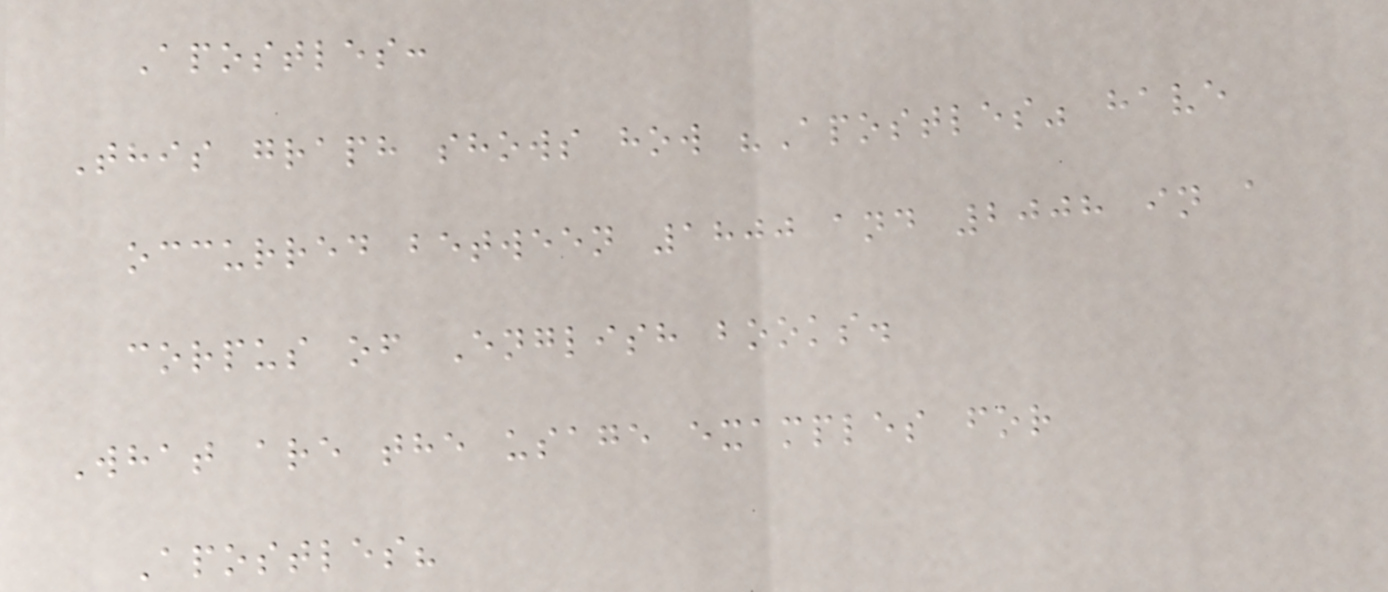Apostles:
This graph shows how "Apostles" have
occurred between 1800 and 2008 in a
corpus of English books.
What are the usage examples for
Apostles?
